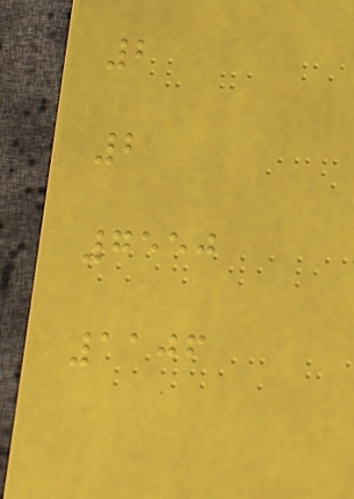2
2
7550
1106
